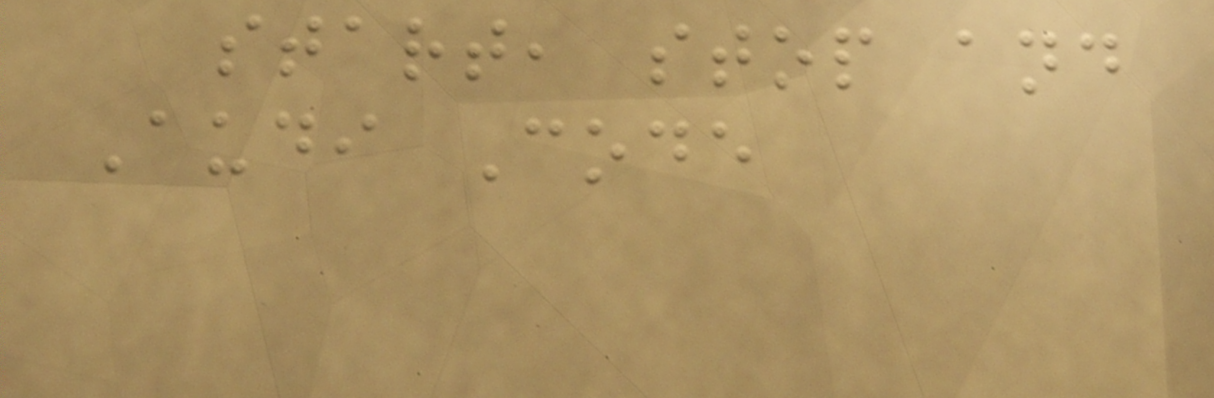start, stop and
Audi Code
